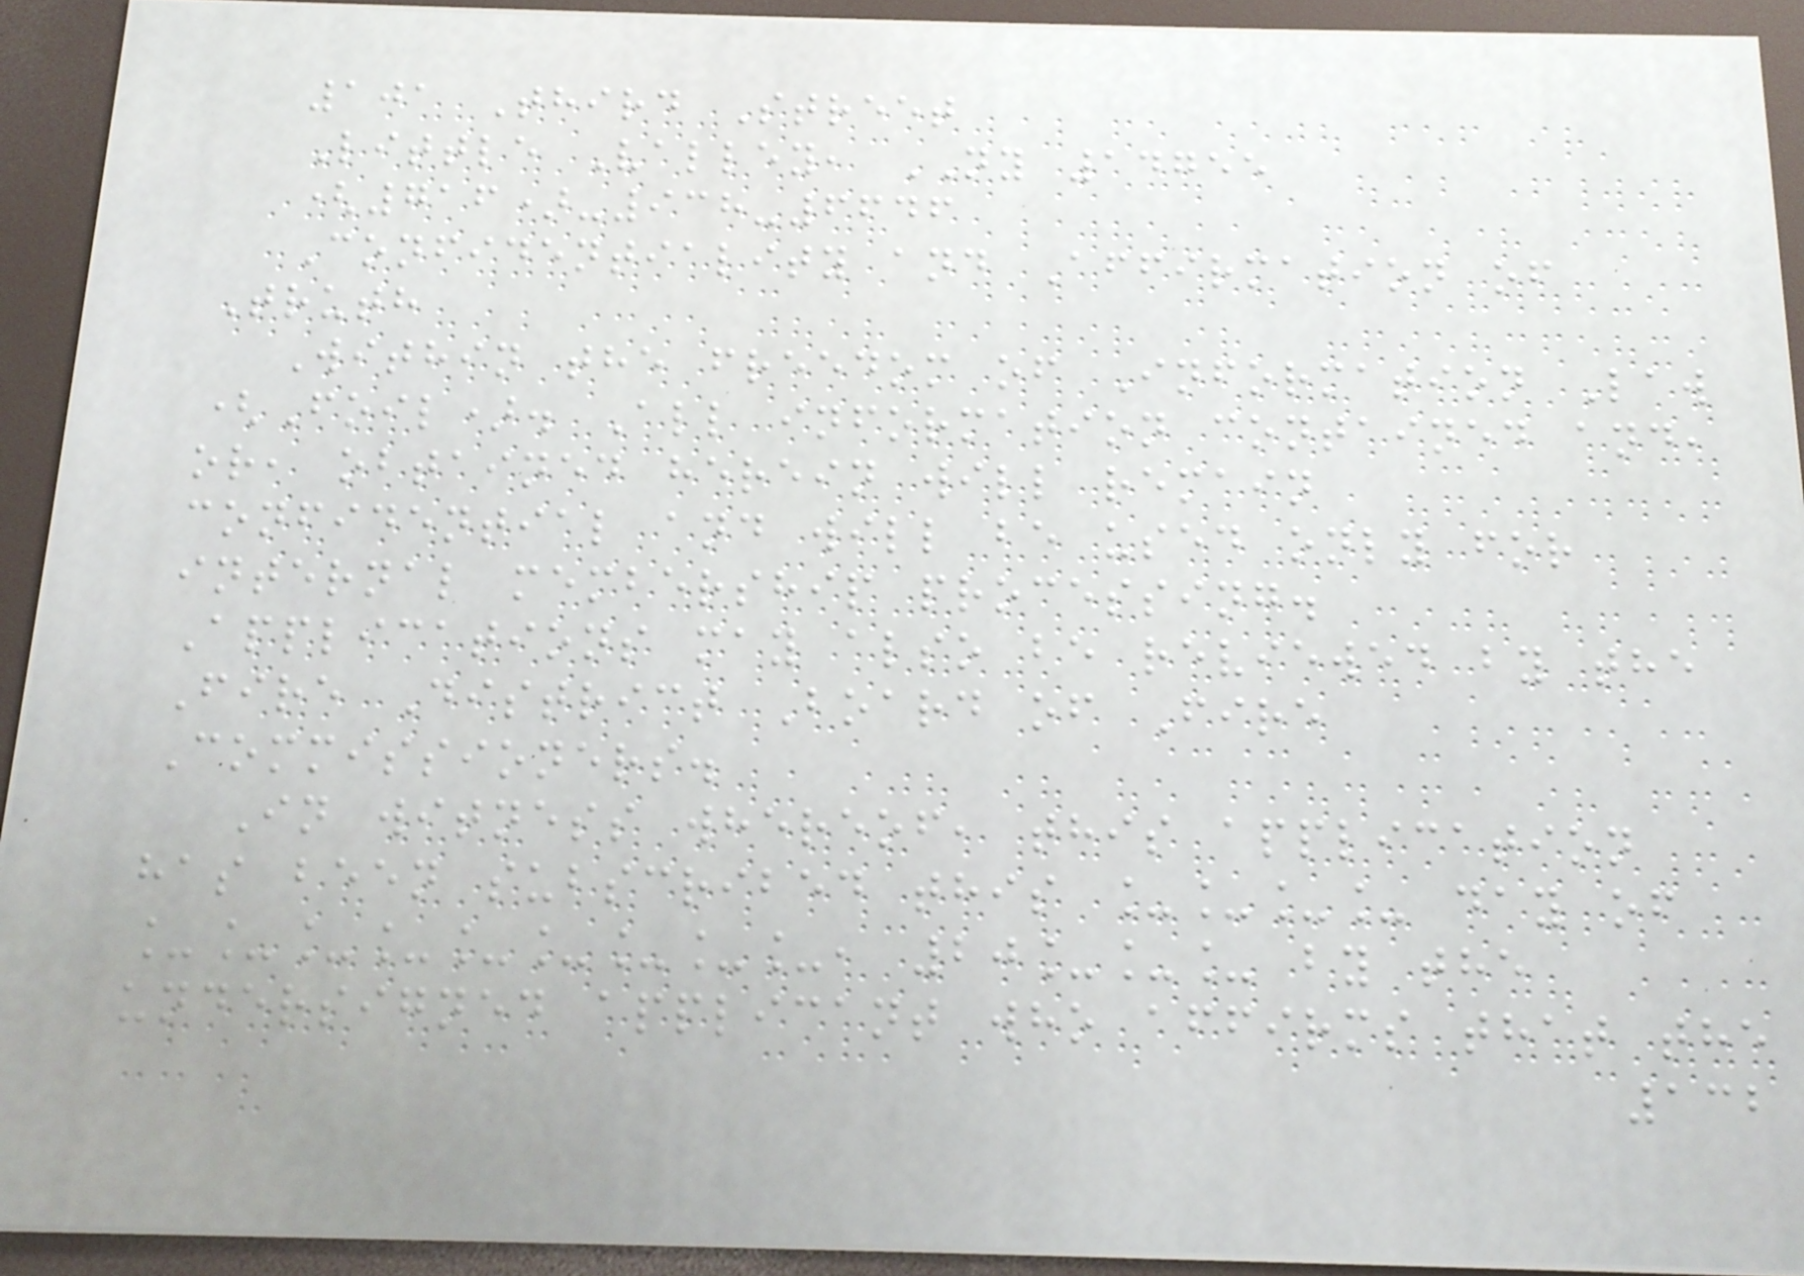101 Third Street
Little Valley, NY 14755
(716)-938-6646
Confidentiality and Affirmation of
Truth
Within the freedom of Information Law
(Foil). All information contained and,
or, obtained herein will remain
confidential and will be used only for
internal membership processing.
Applications may also be reviewed by the
Fire District Board of Fire
Commissioners.
In witness whereof, this application
has been subscribed this ____ day of
_________, 20___ by the
undersigned applicant who affirms that the
132
